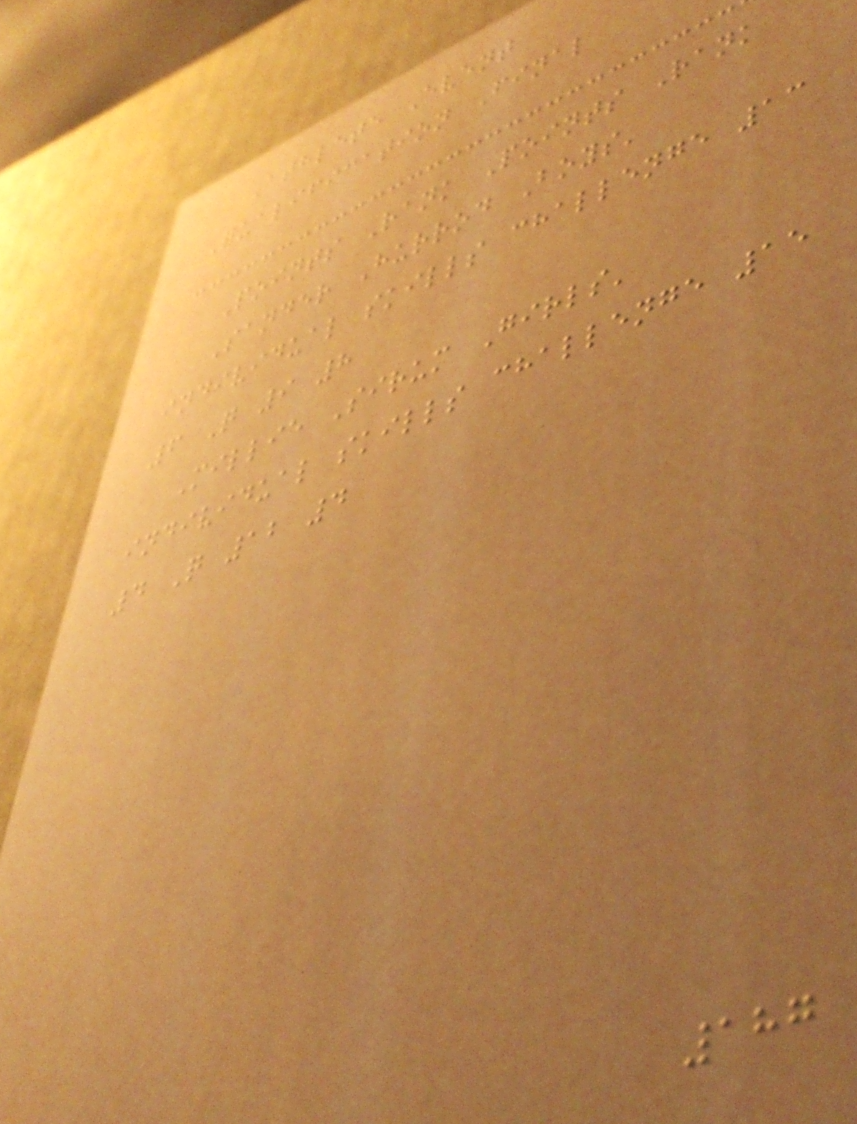Athlete Event
Qualification Final
Points Rank Points Rank
Sander Hurrod Boys'
individual skills challenge 13
6 Q 9 8
Millie Sirum Girls'
individual skills challenge 15
4 Q 12 4
187
